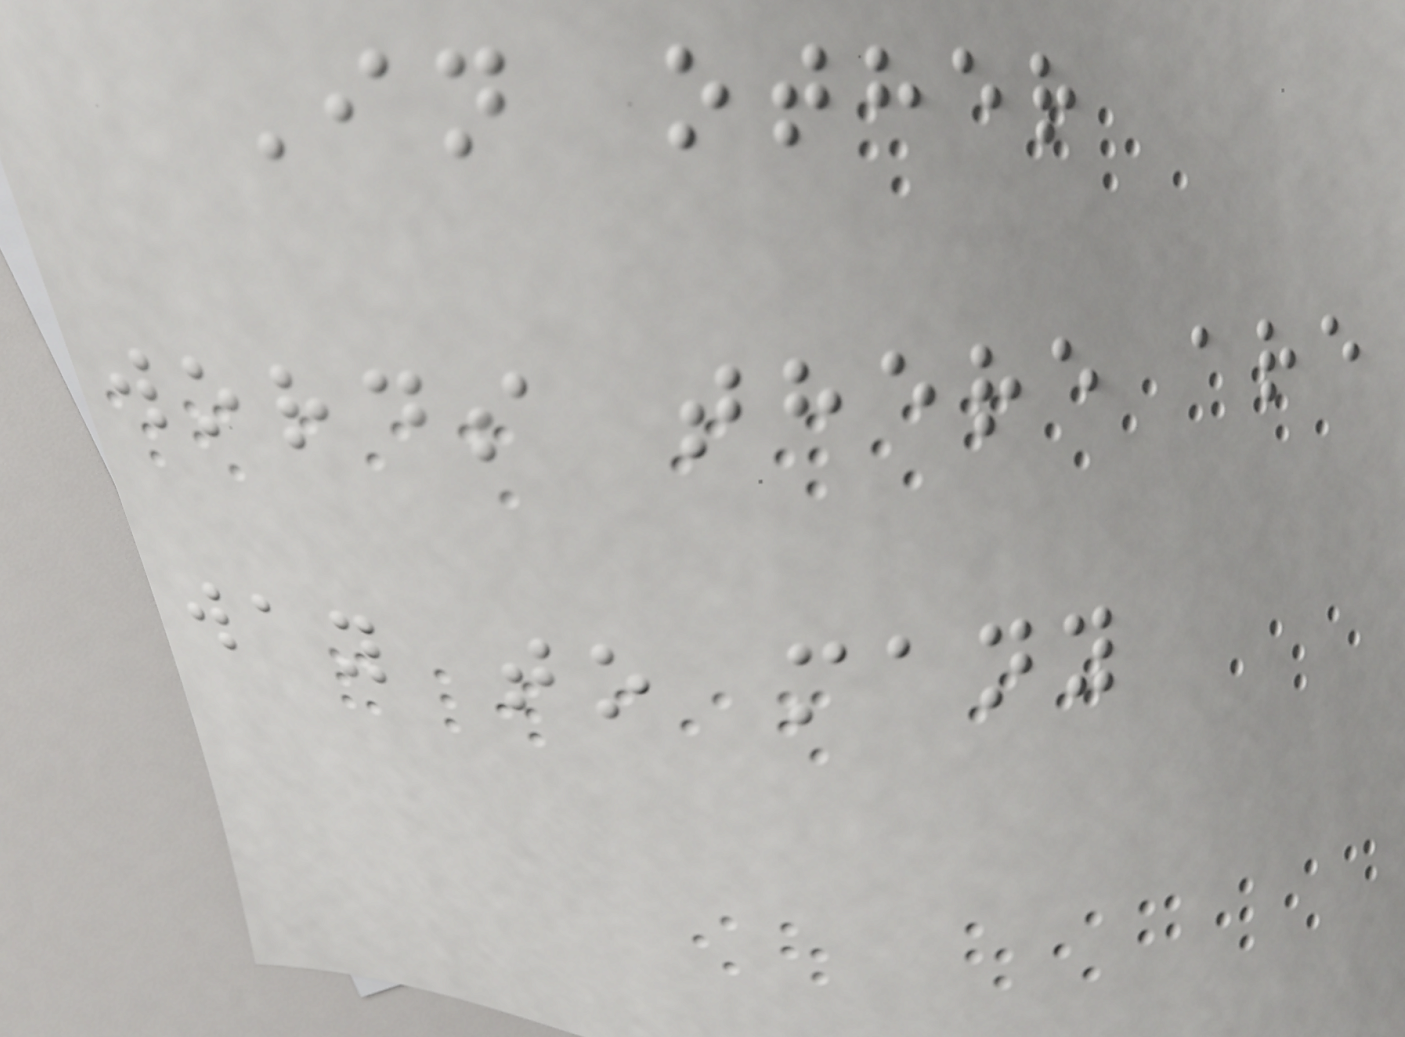In other
words there are
way to many
